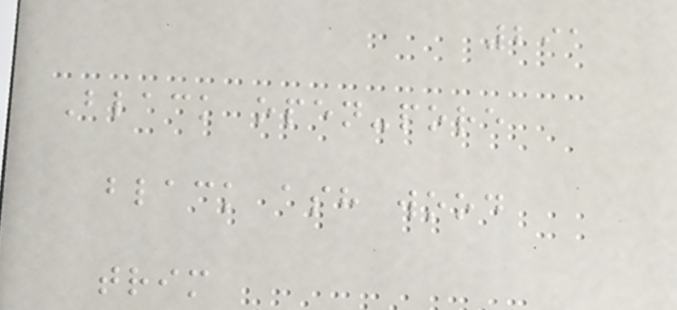291
Black open-pore
black ash wood
trim
